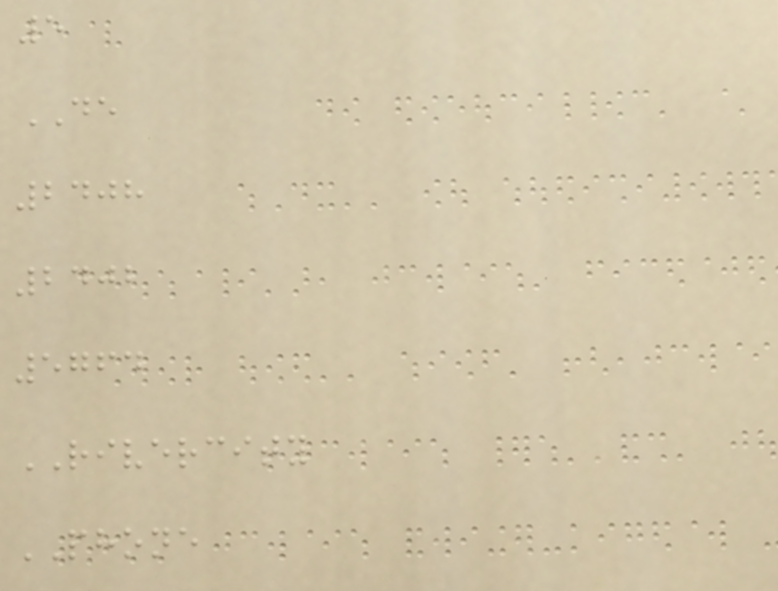5
DE
2408
2402
5764
RIVERCITY
PHONE
